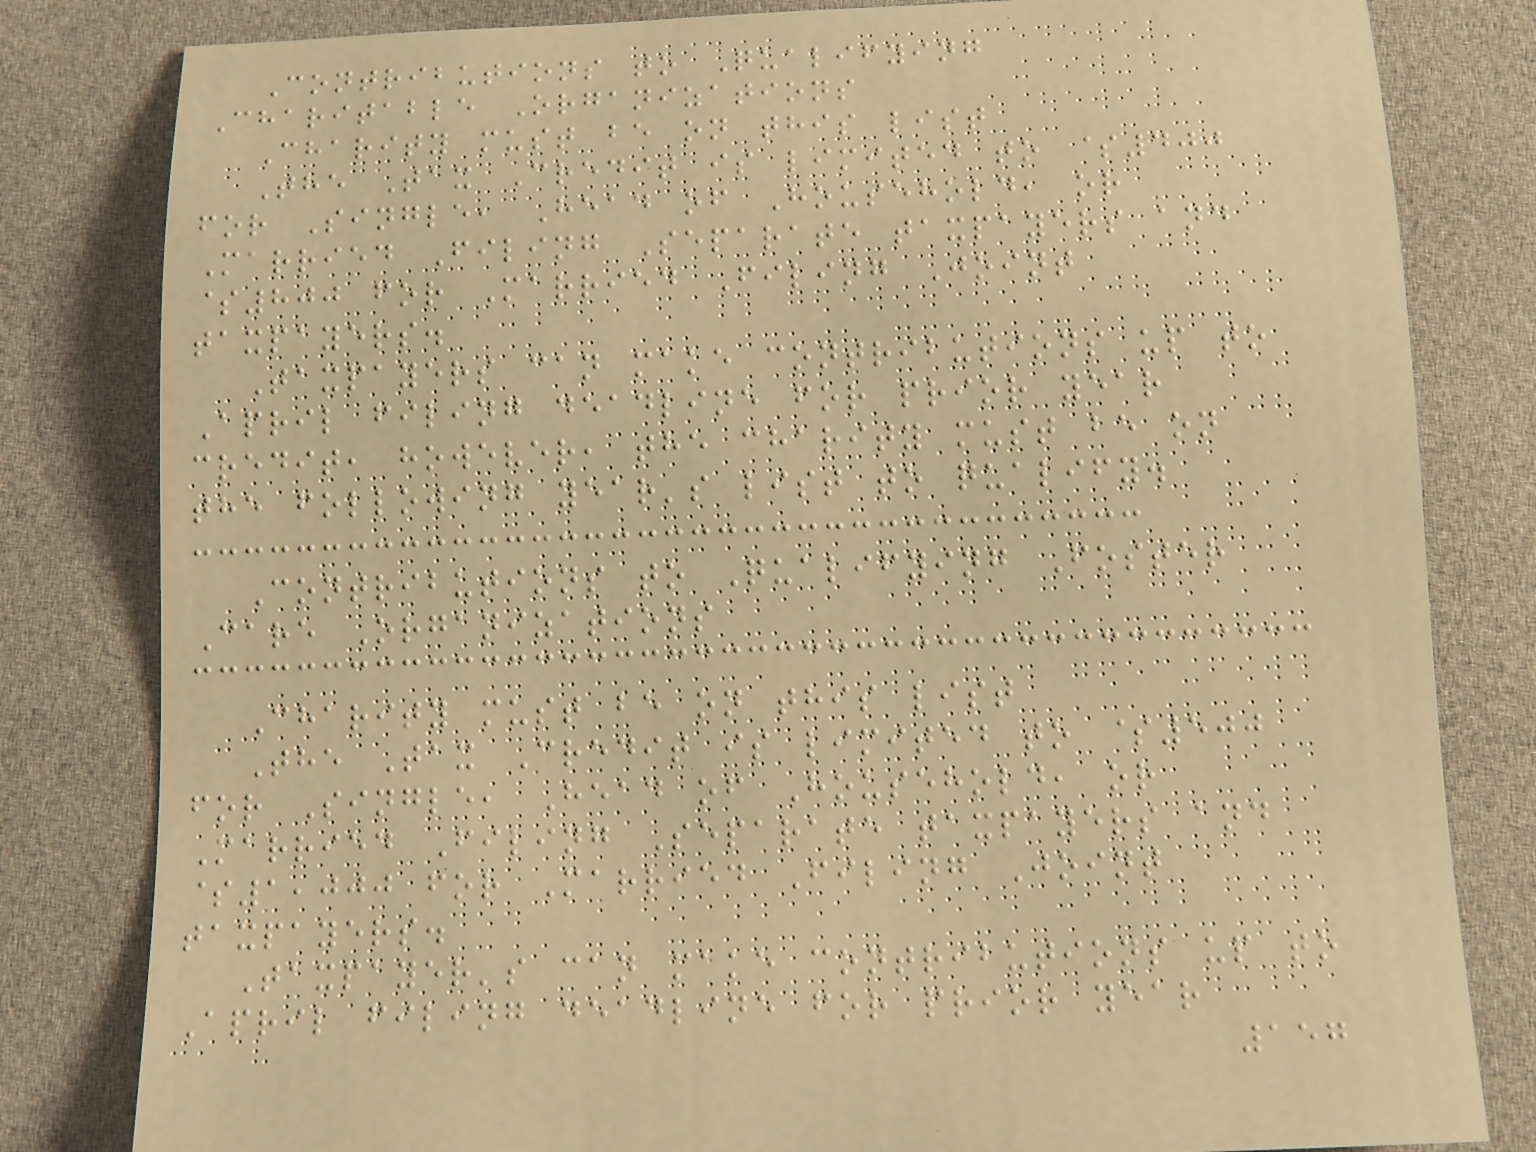Contributions to Qualifying
Charitable Organizations
Charity must be on this list
The Tax Credit is limited to $400
for Single, Head of Household, or
Married Filing Separate taxpayers and
$800 for Married Filing Joint
taxpayers.
Taxpayers can make contributions up to
April filing deadline for prior year
credit, however, the charity must be on
the following year's list to qualify.
Contributions to Qualifying Foster
Care Organizations
Charity must be on this list
The Tax Credit is limited to $500
for Single, Head of Household, or
Married Filing Separate taxpayers and
$1,000 for Married Filing Joint
taxpayers.
Taxpayer's can make contributions up to
April filing deadline for prior year
157
